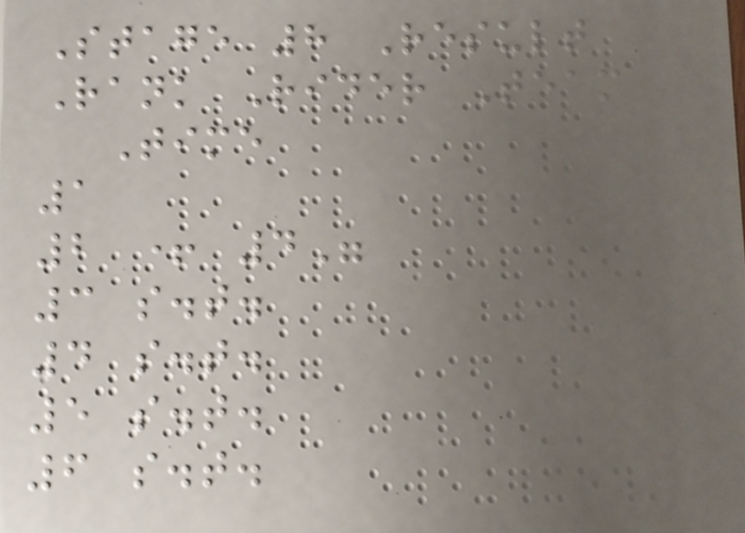Stage 8 Result
Rank Rider Team
Time
1
2 + 4"
3 s.t.
4 s.t.
5 s.t.
6 s.t.
